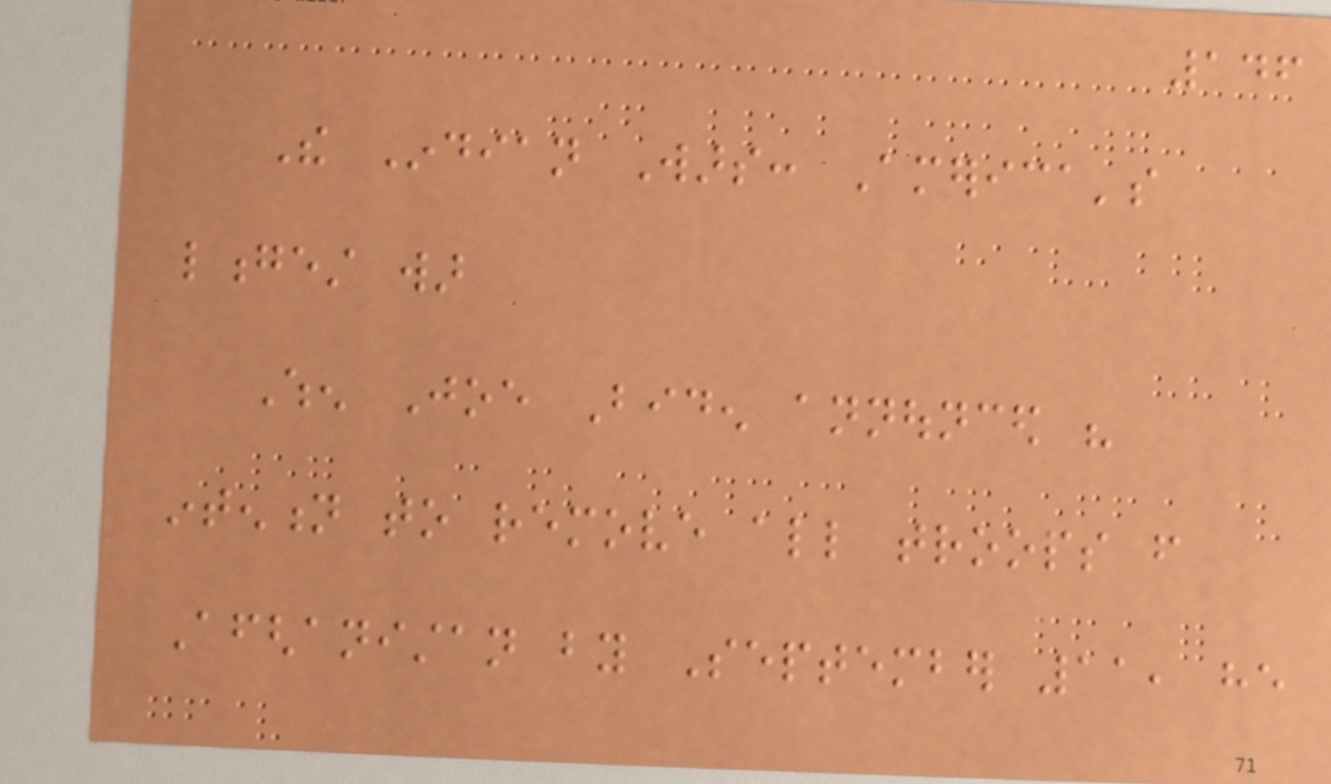146
The Indian Wars: America's
longest war
When Joe Biden announced his
intention to remove all troops from
Afghanistan by September 11, he
